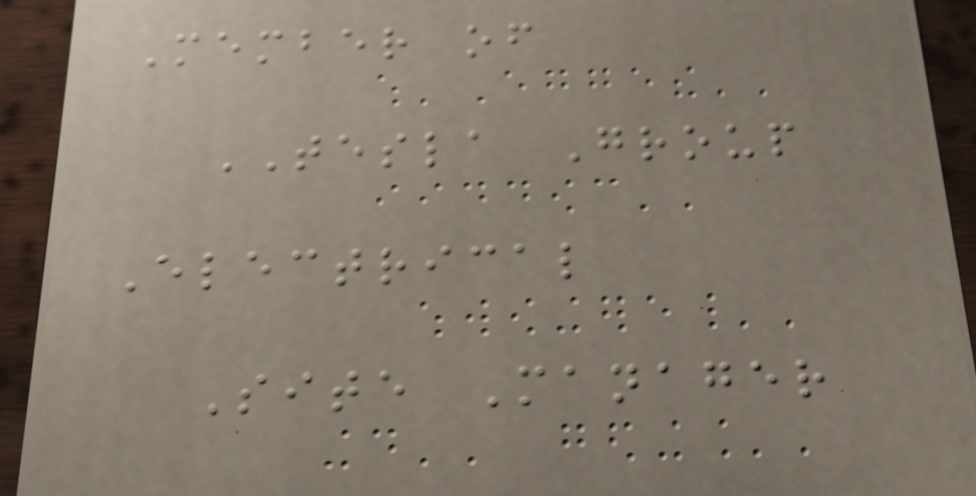Member of
TESLA Group
Electrical
Site Manager
